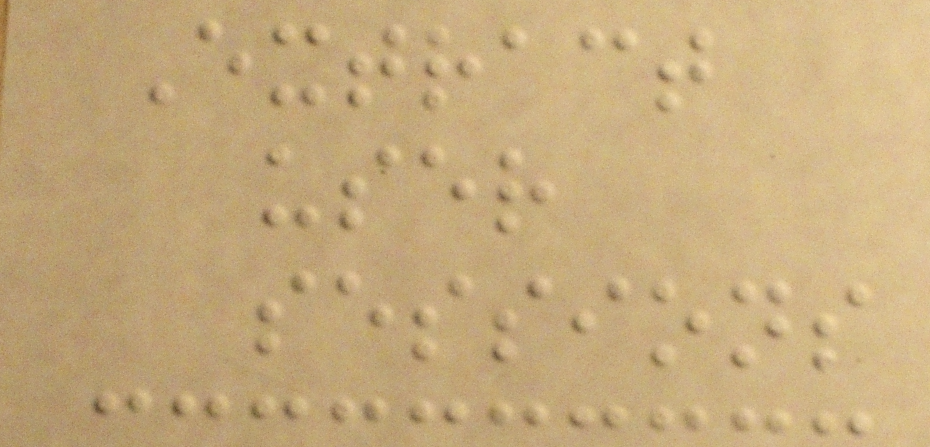Extract
user
sessions
